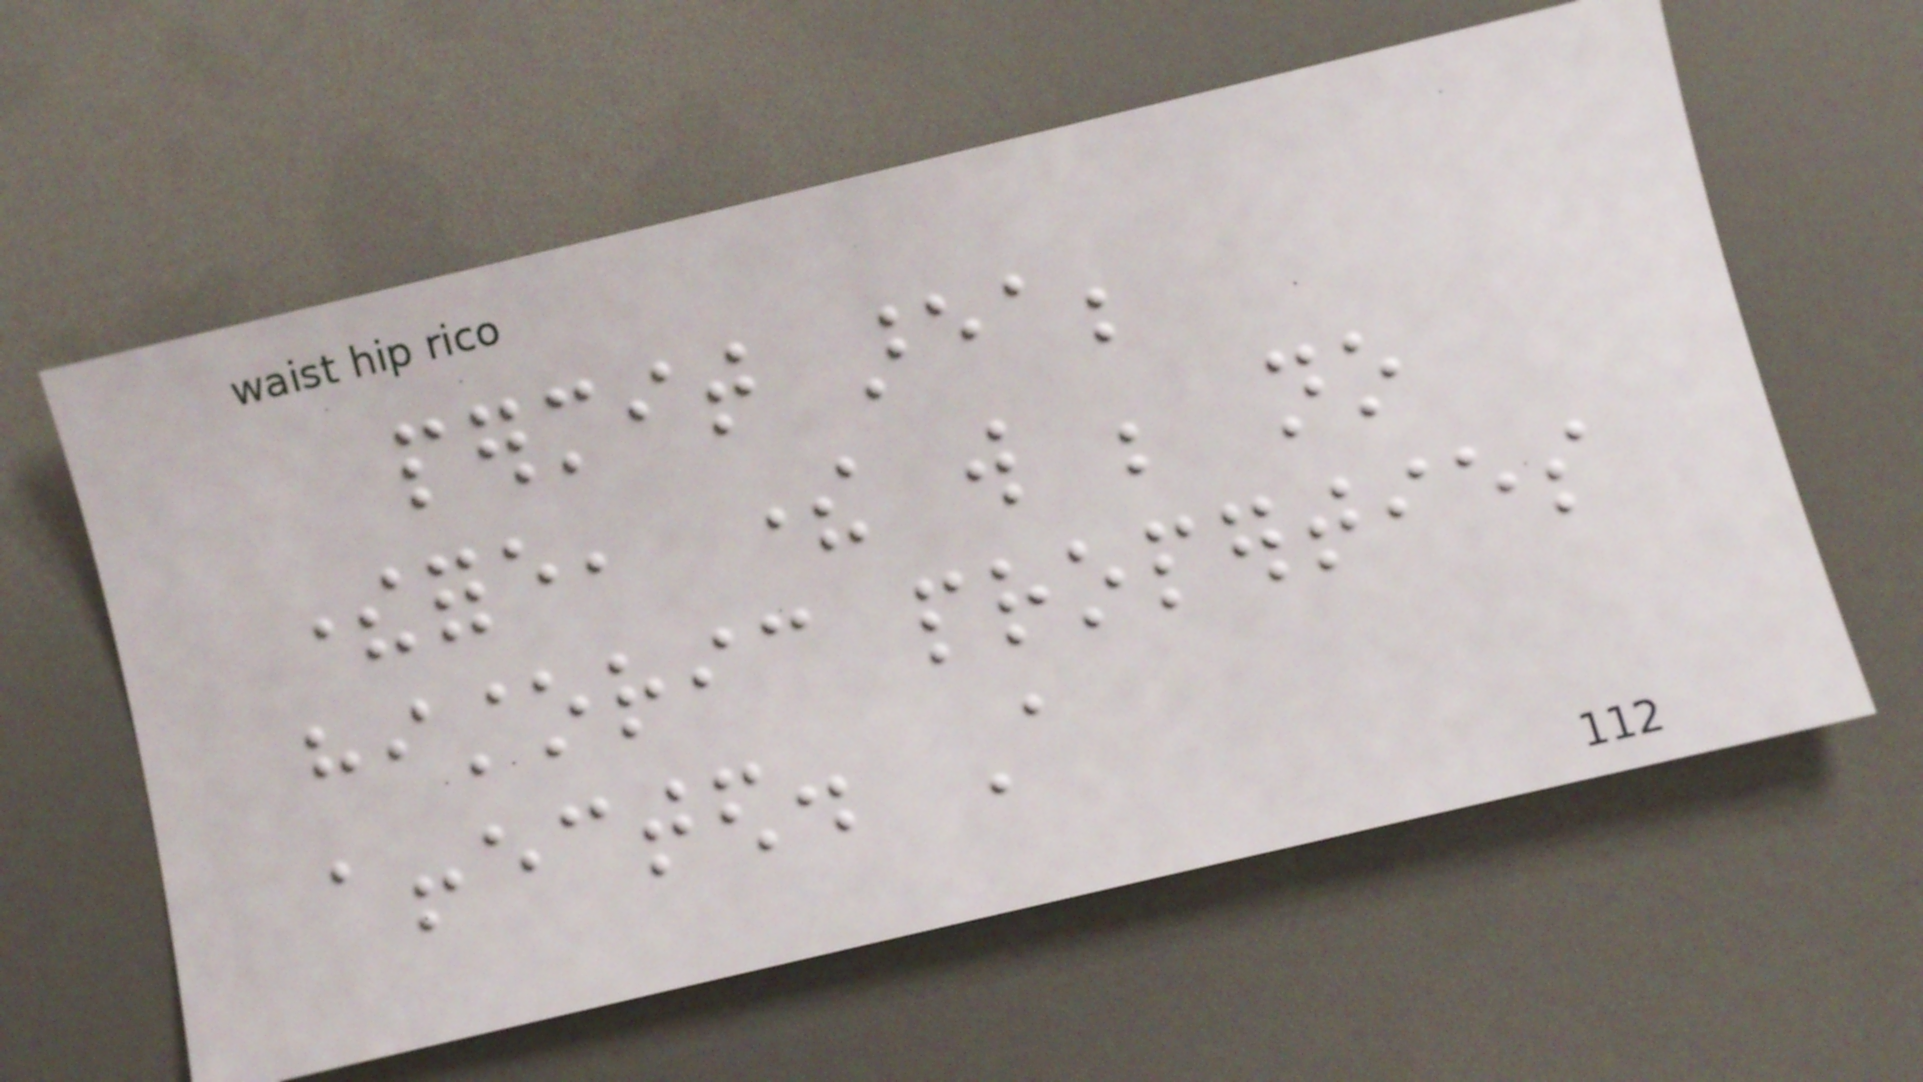permit area;
therefore, there will be no
historic properties
affected. A
